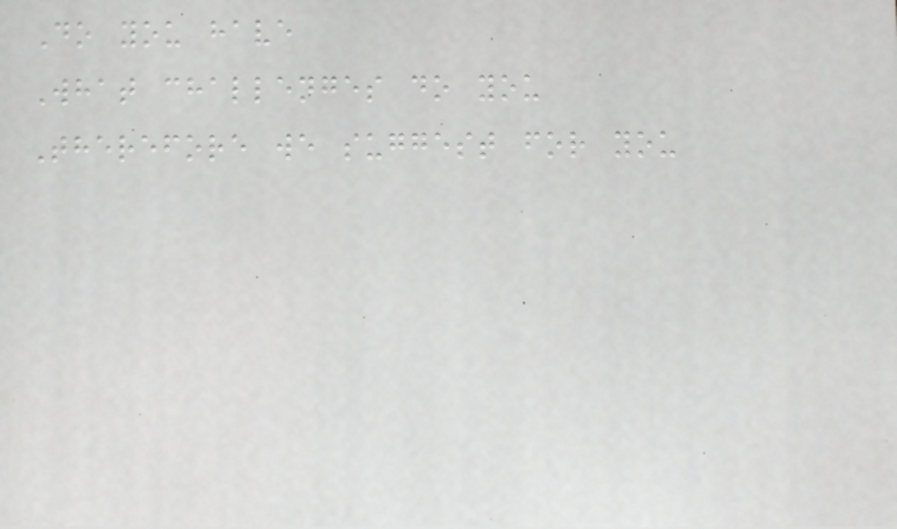Do you have
What challenges do you
Therefore we suggest for you
